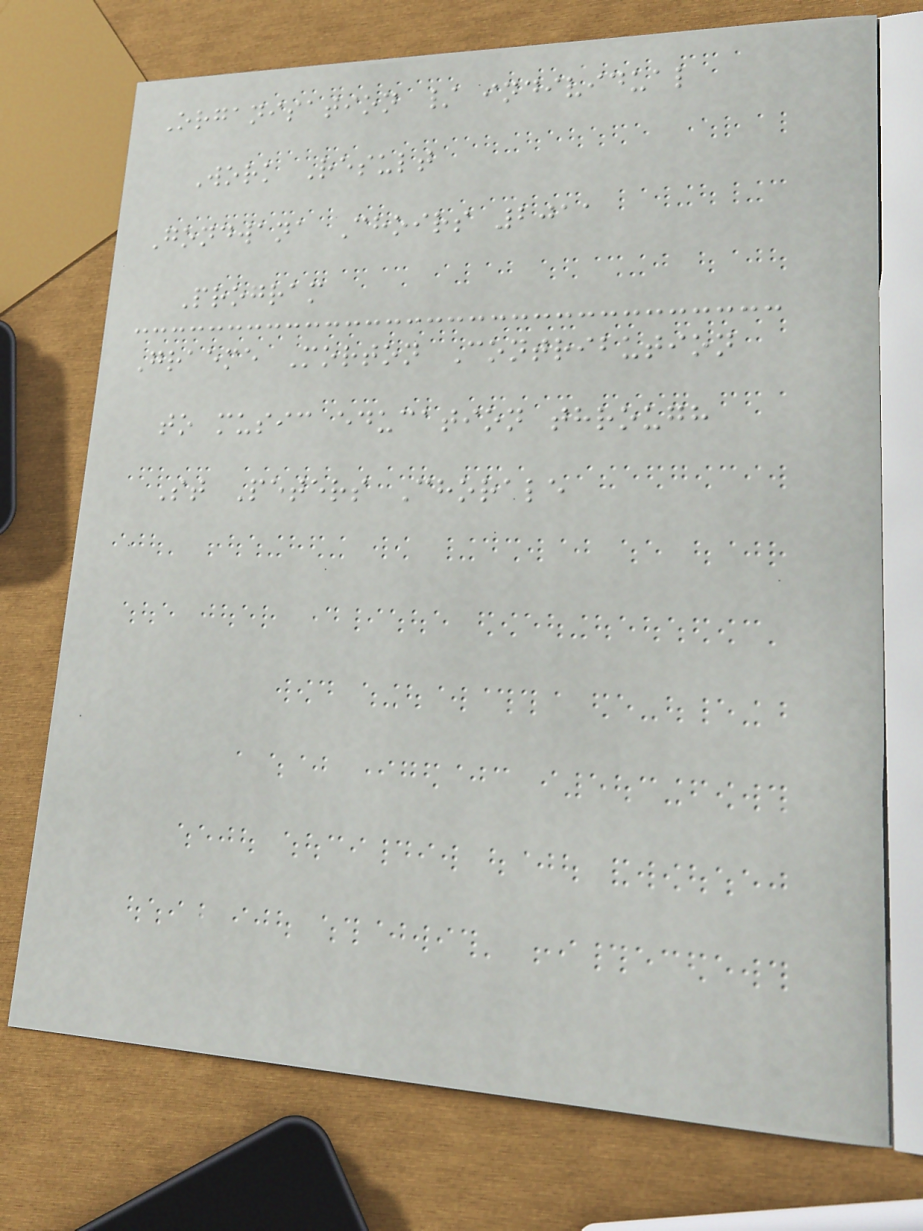Organisation / individual
Work Result
Gondwana Choirs 2011
Program
Graeme Morton Contribution
to music education through
St Peters Chorale
